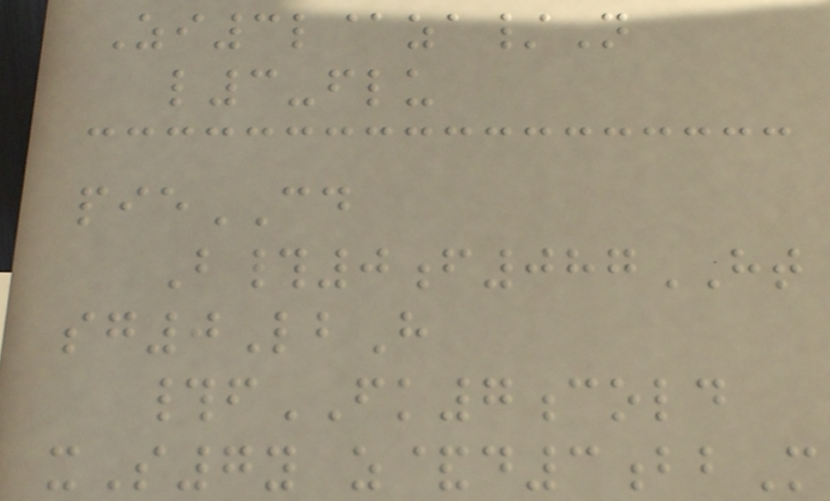Zi3l@za/N
l3-flu
pieCD
B#0f087HT
sg0LbH
#fFK7cold
xS7y z&d3bbM
